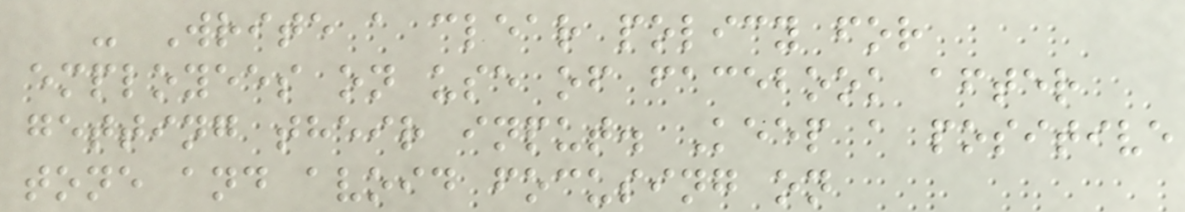- Write a clear policy for
employees on use of facebook after
getting their input. Keep a positive
tone and avoid focusing on
